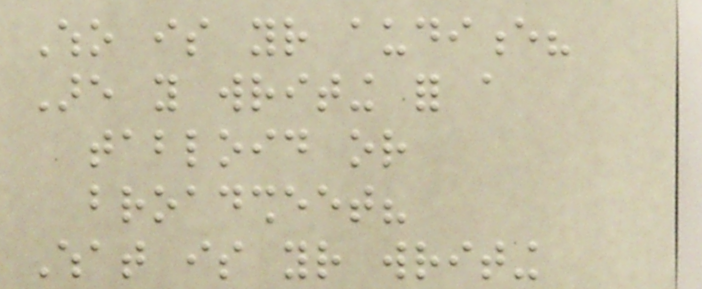Who is your audience?
Are you writing for a
tabloid or
broadsheet?
What is your writing
